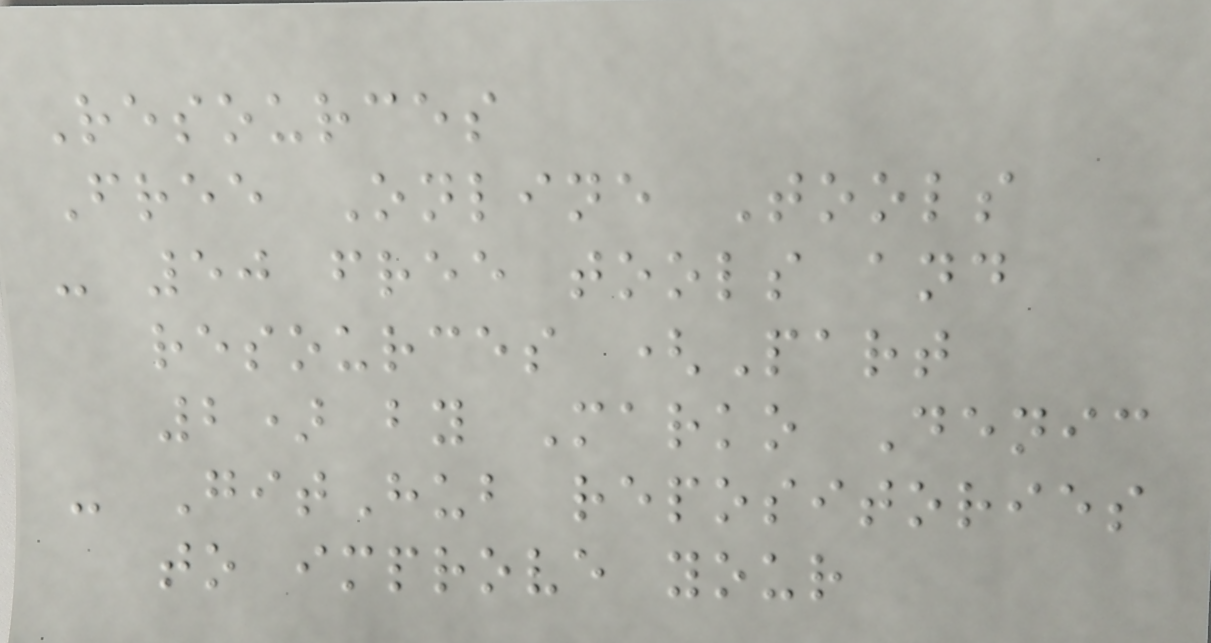Resources
Free Online Tools
- 50 free tools and
resources (Part
2) by Marko Denic
- GitHub repositories
to improve your
